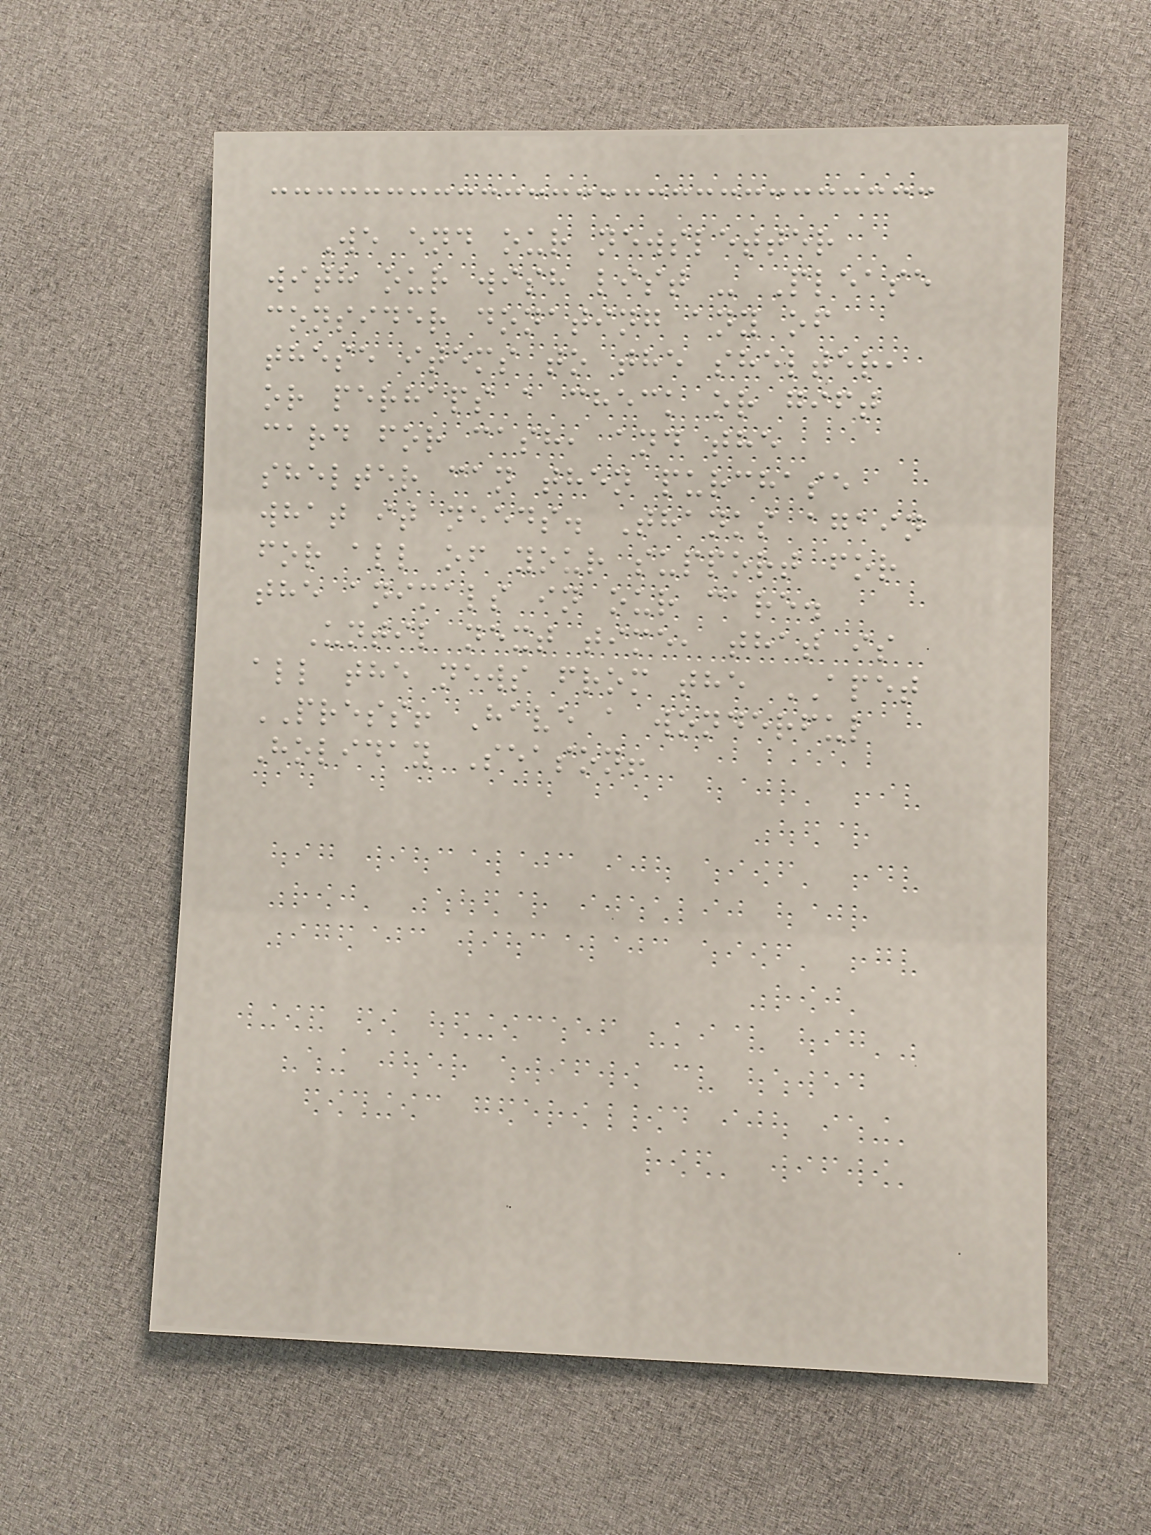We end our newsletter
with our wish list - Please
consider donating any of
these items to the shelter,
or perhaps a check or gift
card for cash, and the
shelter can then purchase
what it needs. Thanks again
for all of your support for
the animals in our care.
Until next time, that is
all the news from the APET
PRESS! Have a wonderful
Holiday Season!
